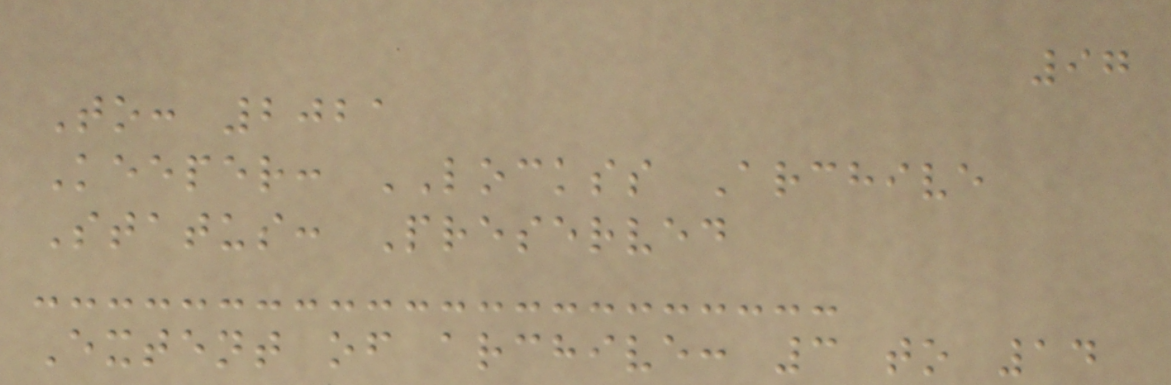97
To: 2021
Keeper: LOCKSS Archive
Status: Preserved
Extent of archive: 3 to 14
